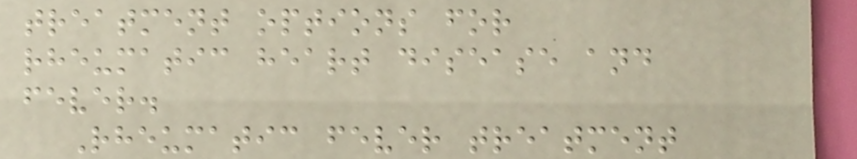treatment options for
rheumatic heart disease and
fever.
Rheumatic fever treatment
